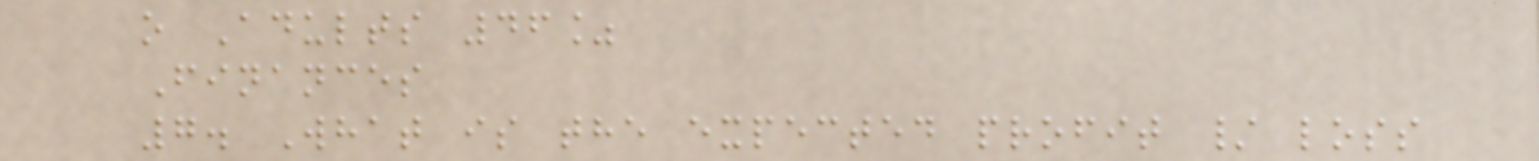o Adults 46%
Finances
7. What is the expected profit / loss
